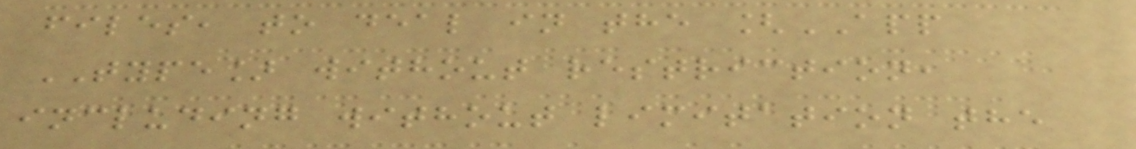files, to deal in the [APP
TYPE] without restriction,
including without limitation the
